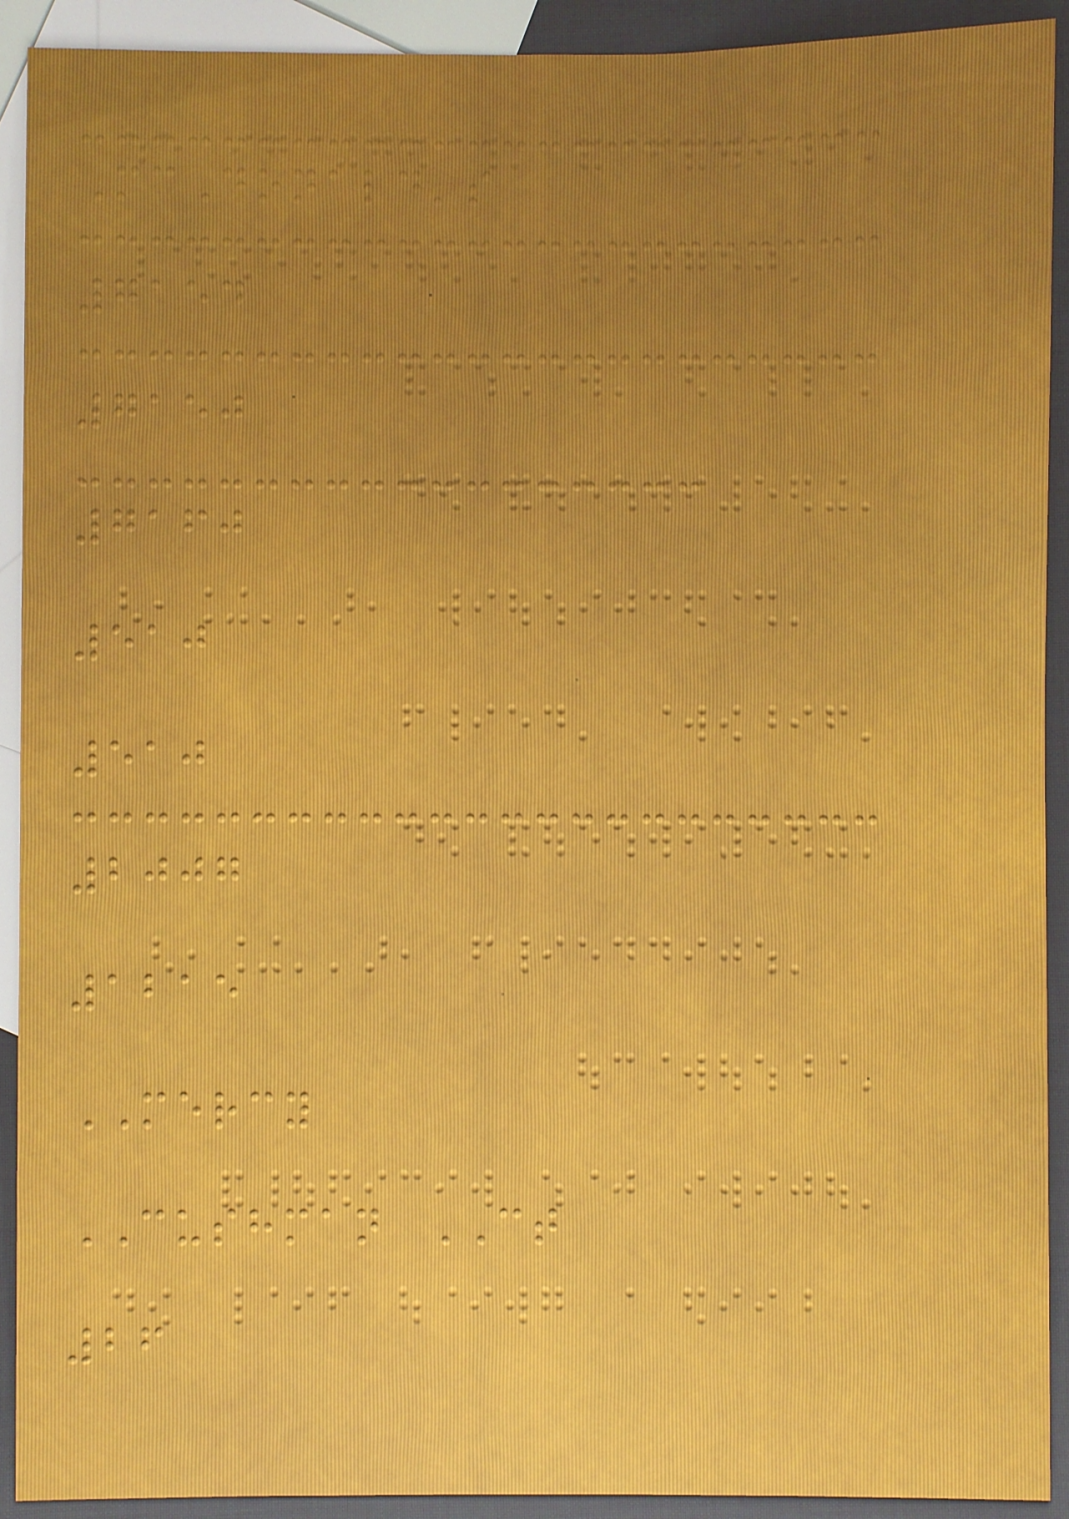McDonald's
7154
7150
7160
510
510
2007
1215
MERCY
CUSHMAN CT
26
